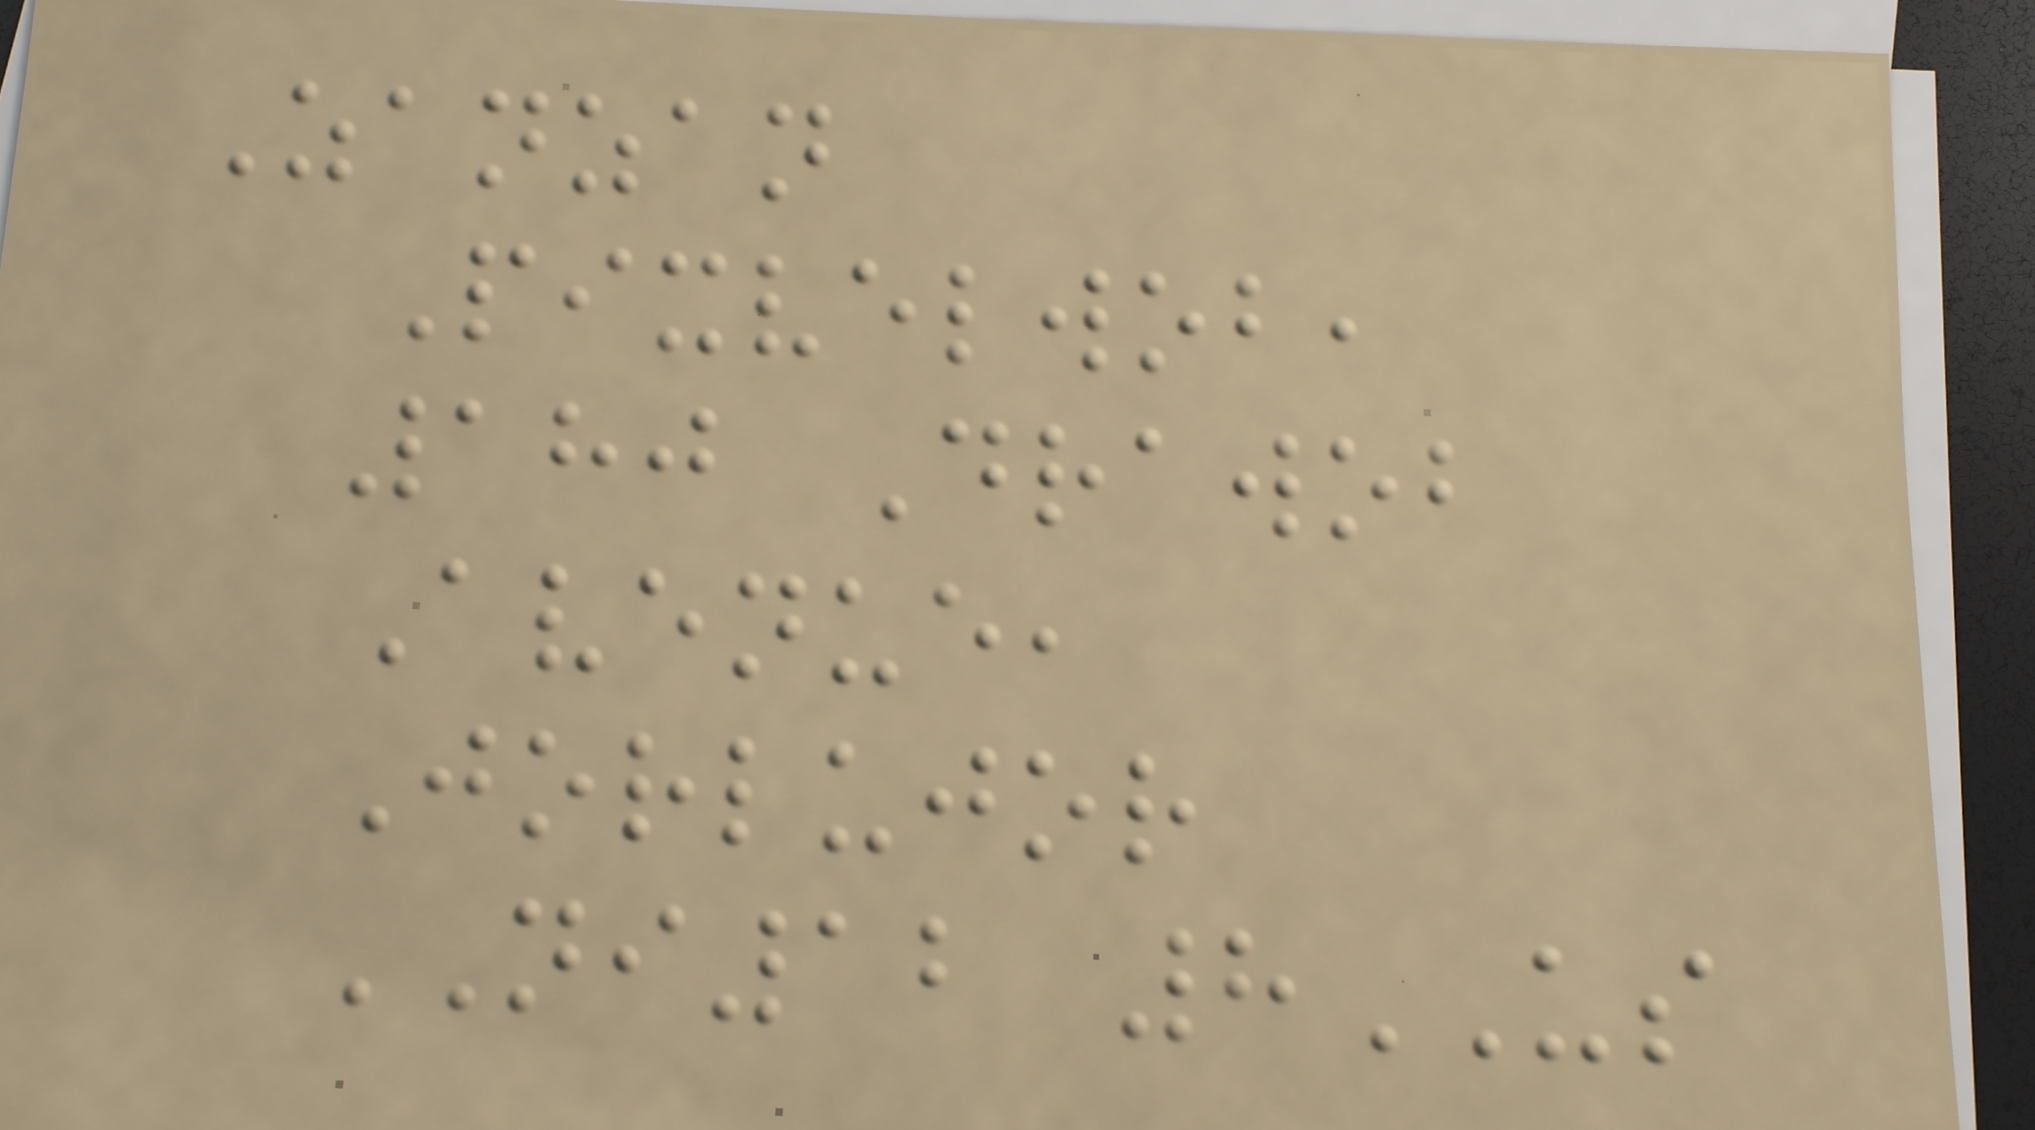Zanzan
Pixvelwob,
180 Drawob
Avenue,
Jorlujor
NI12 8US
